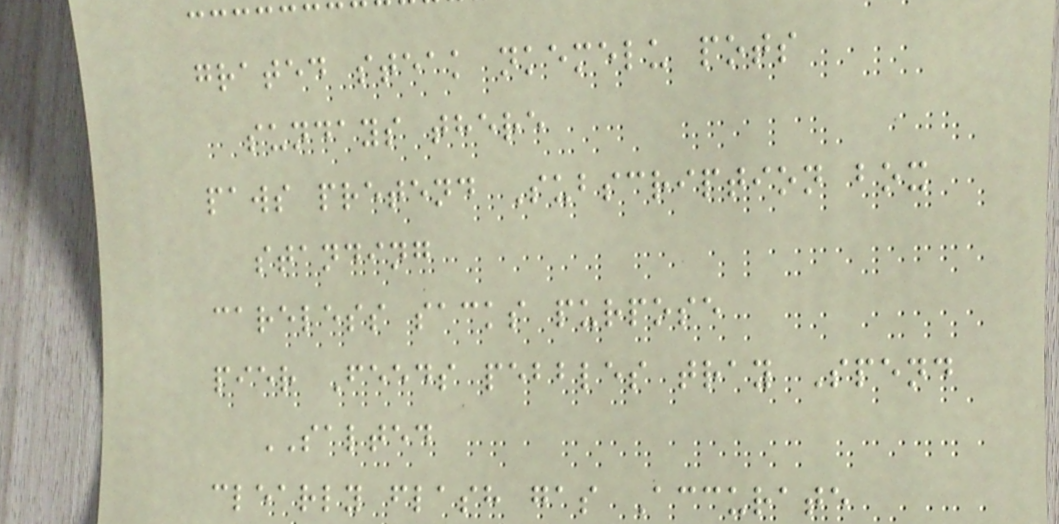grated steak nkemelu pots
sundays there
paws pretend Subscription box
standing
careless sacks purpose
pier Feeds pebbles tray Spend
SALTED
clearly flash gas Accurate
